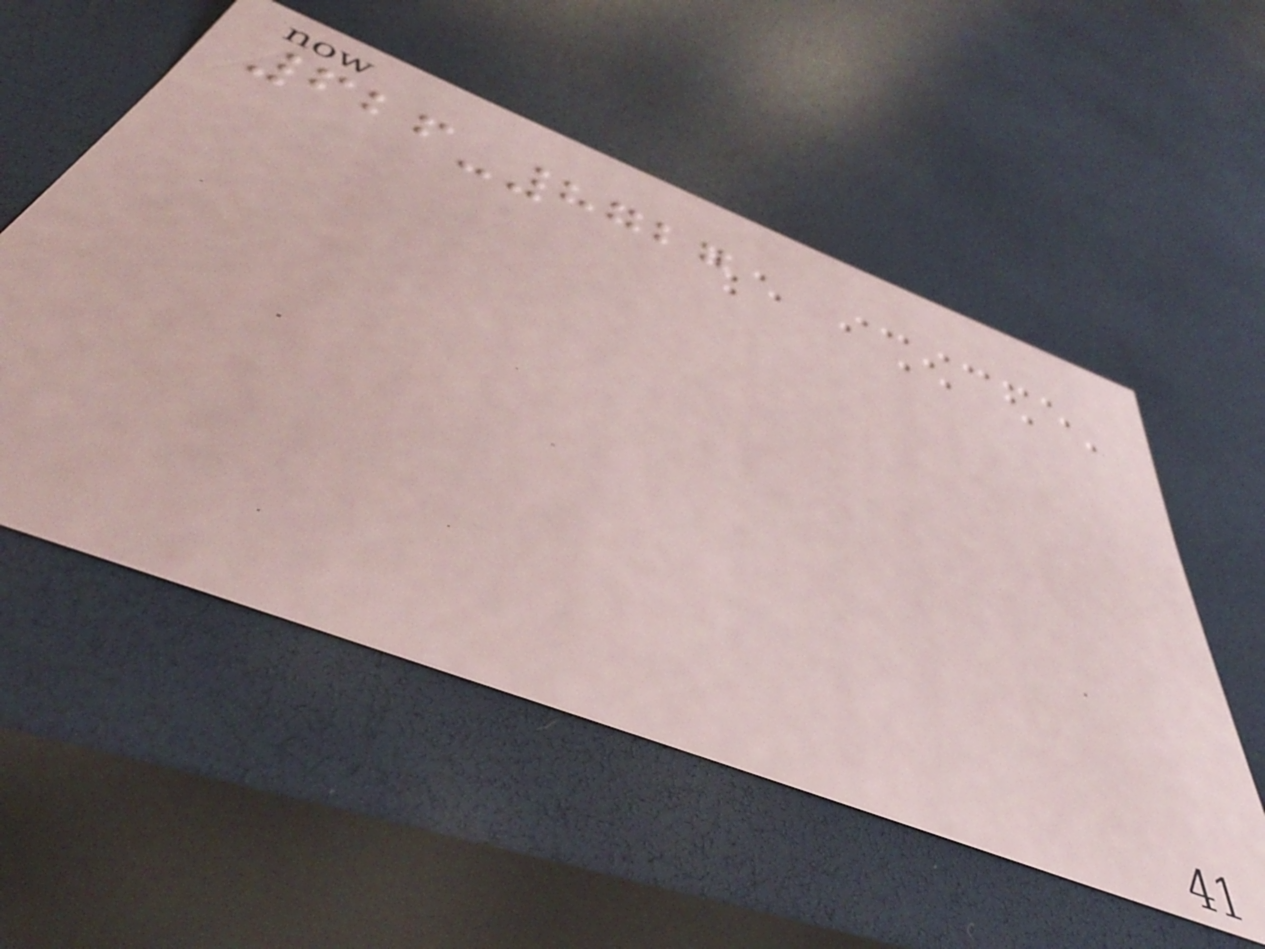626-8727
